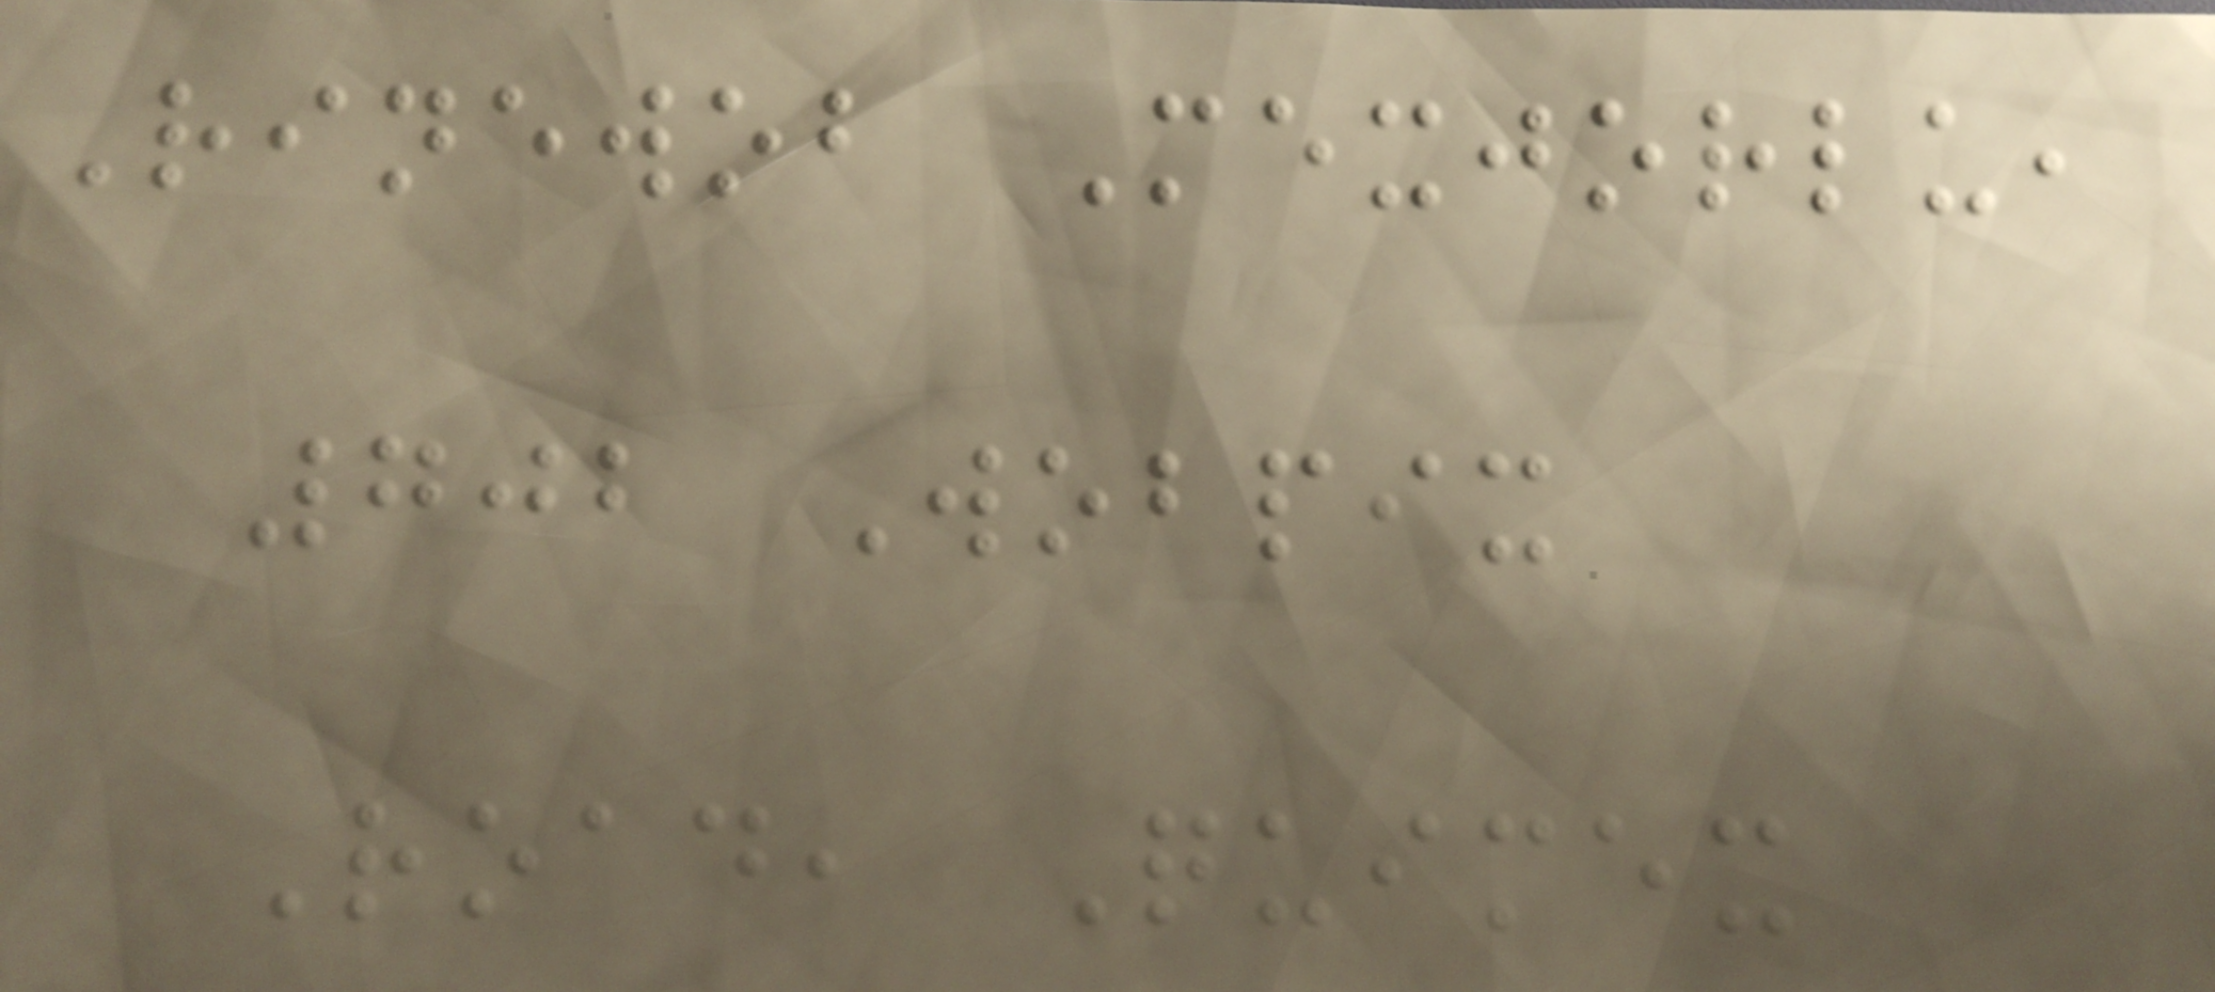Rinewob Mexjorlu,
702 Wobpix
Road, Quimex
